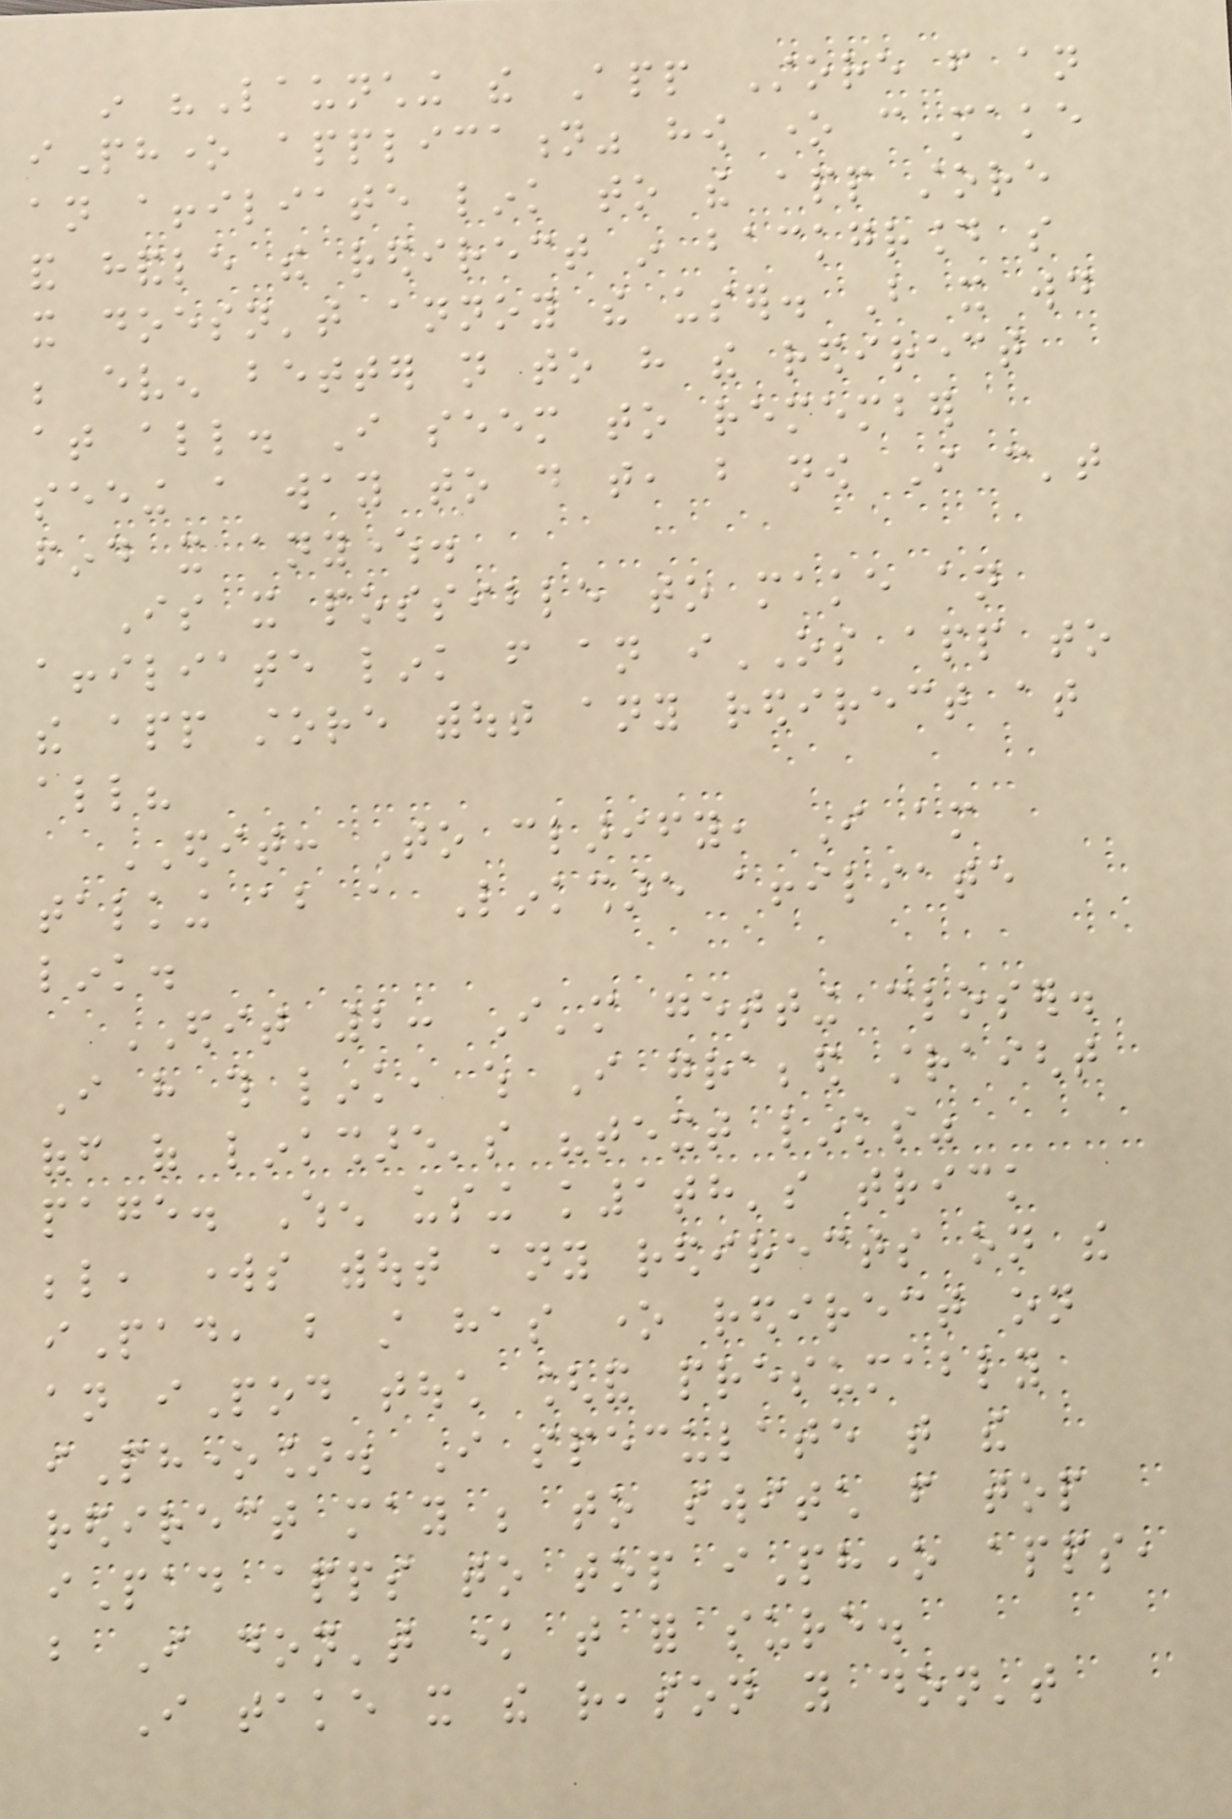in "Launching the App Store from an
iPhone application" how one can make
an affiliate link to the app store
and handle the redirect in background so
it doesn't annoy the user. But it would
be even better not to have the redirect
at all. I seem to remember
seeing a way to do that, but now I can't
find it anywhere.
Is it possible to make an
affiliate link from an iOS app to
the app store without any redirect at
all?
EDIT: To clarify, I am
talking about a Linkshare affiliate
link.
EDIT 2: I'm getting closer.
I have this link, which I grabbed straight
off of linkshare's "text links"
page. When using k1th's trick
below, works without any redirects on the
iPad, but still has one redirect on
an iPod touch [and presumably
iPhone]. I speculate that the
redirect may be to switch from top
iPad apps to top iPhone apps,
but I don't know that for sure.
I take it the reason you don't
